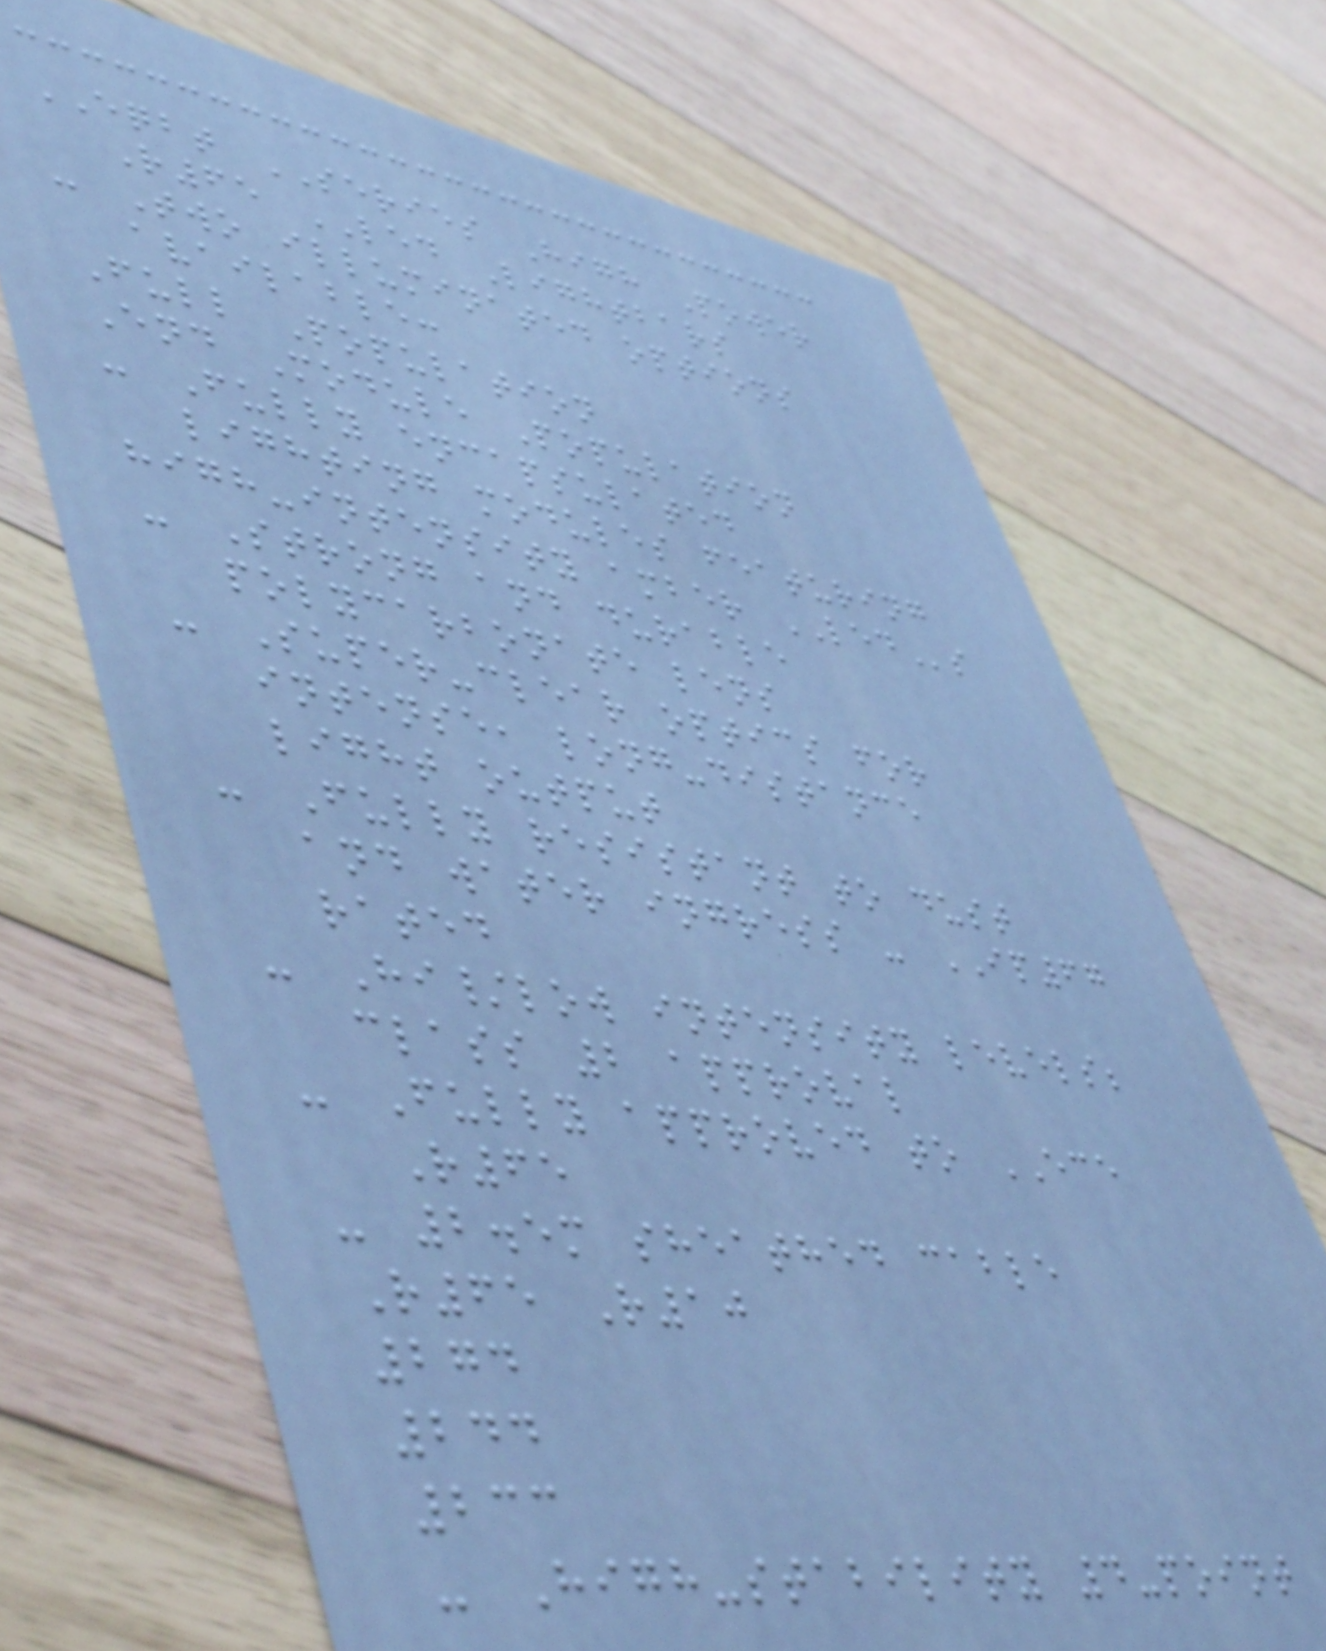EQBT SERIES High Power
R65 LED Lightbars
- Two illuminated options
available:
Full Population
End Module Population
- Fully encapsulated
lighting modules featuring
high-intensity amber LEDs
- Strong and durable
polycarbonate lens
- Super-clear optics for
intense, long-distance
light output
- Fully resistant to dust
and water ingress - IP67
rated
- Hi/low intensity levels;
class 2 approval
- Fully approved to ECE
R65
- 2.5m sheathed cable
R65 R10
274
244
233
- High-stability 4-point
